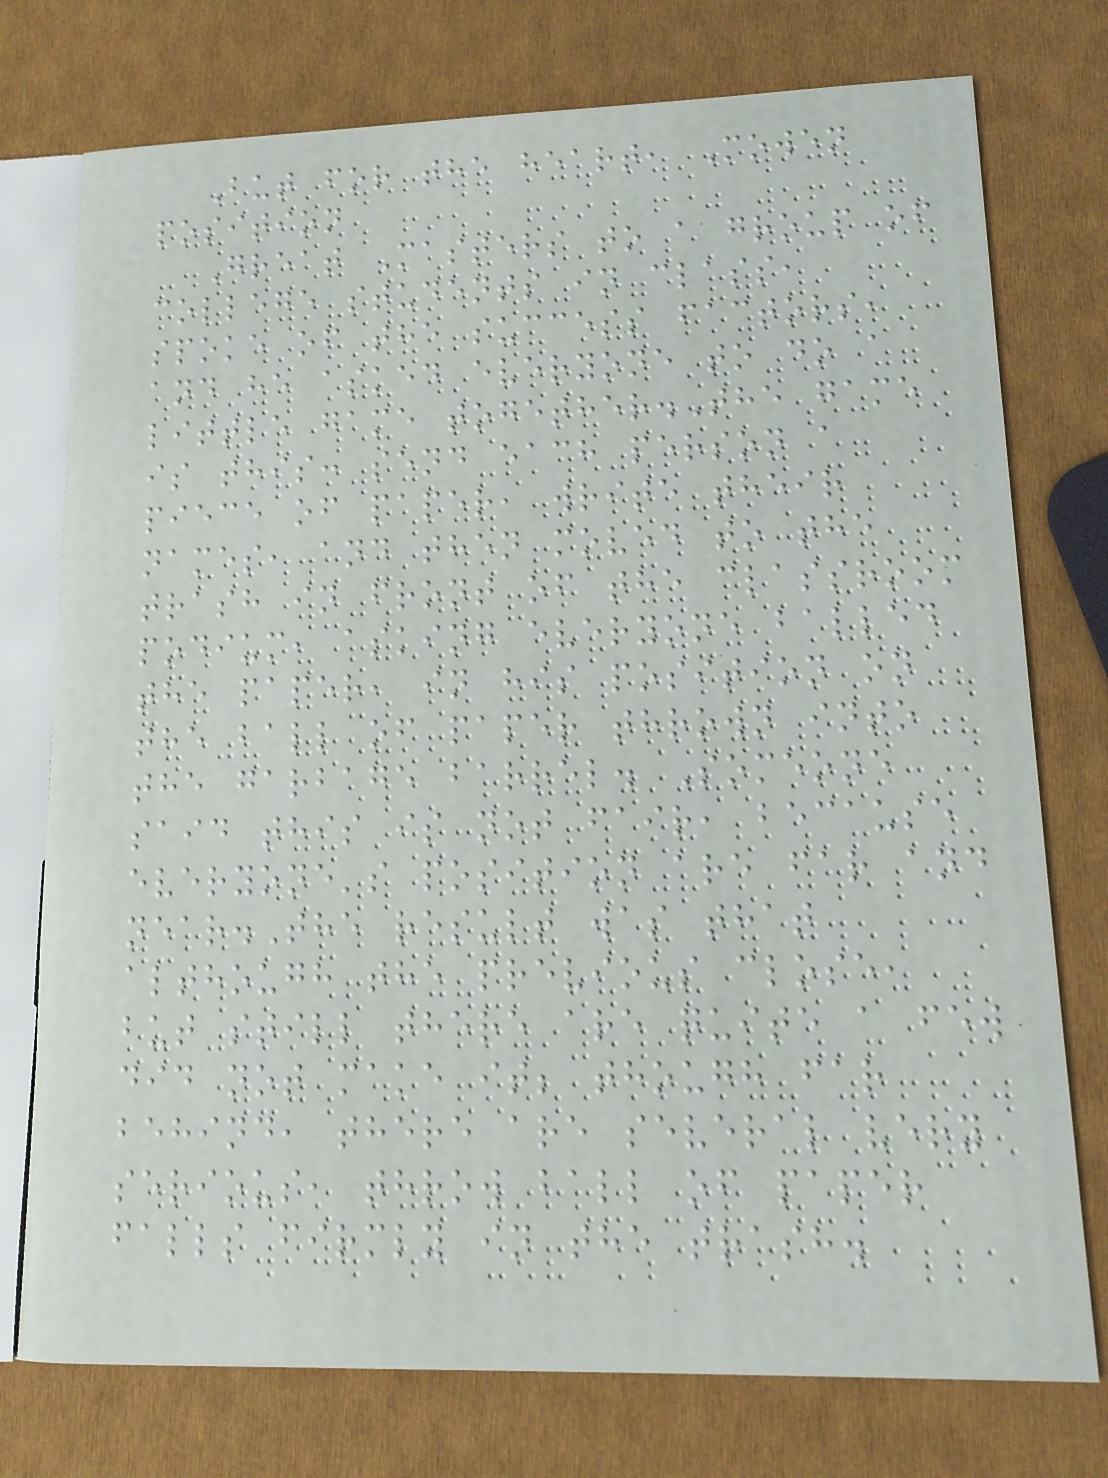But for the heart, Mowen
position
Great Masters to a group of
college students in class,
spoke of the success factors,
and he asked everyone to do a
little game together.The game
is this: send each person a
piece of paper, write their
names, and then moved to the
trash in front of the classroom
podium, asking everyone balled
the paper, in his position on
the ball of paper thrown into
the garbage barrel. Someone
said this is not fair, because
everyone's position are far and
near.The result was that
although the previous close,
but still there are quite a few
did not make it; though far
behind, there are several very
serious, throw ball of paper
falls firmly in the trash.
